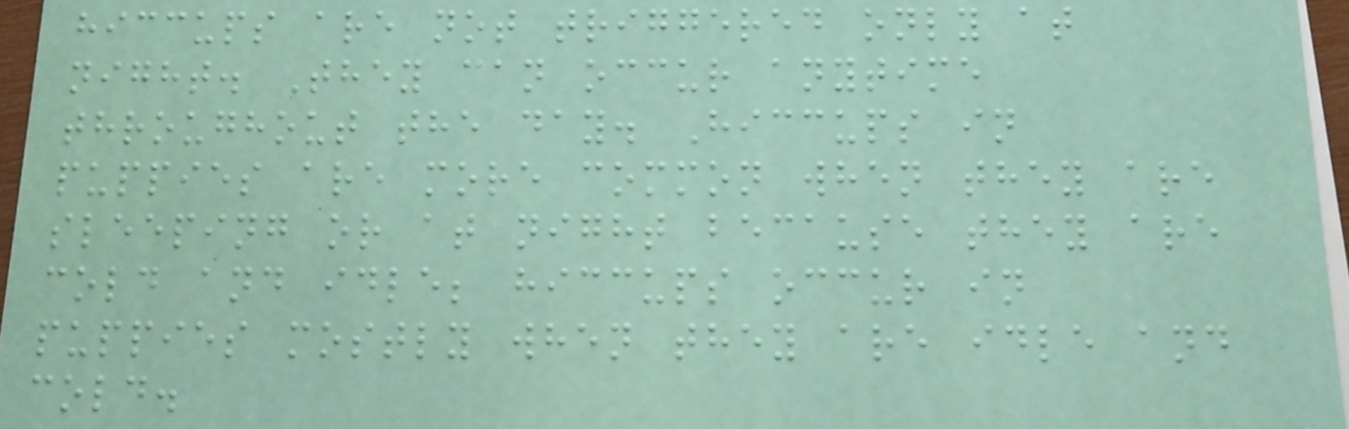hiccups are not triggered only at
night. They can occur anytime
throughout the day. Hiccups in
puppies are more common when they are
sleeping or at night because they are
cold and idle; hiccups occur in
puppies mostly when they are idle and
cold.
